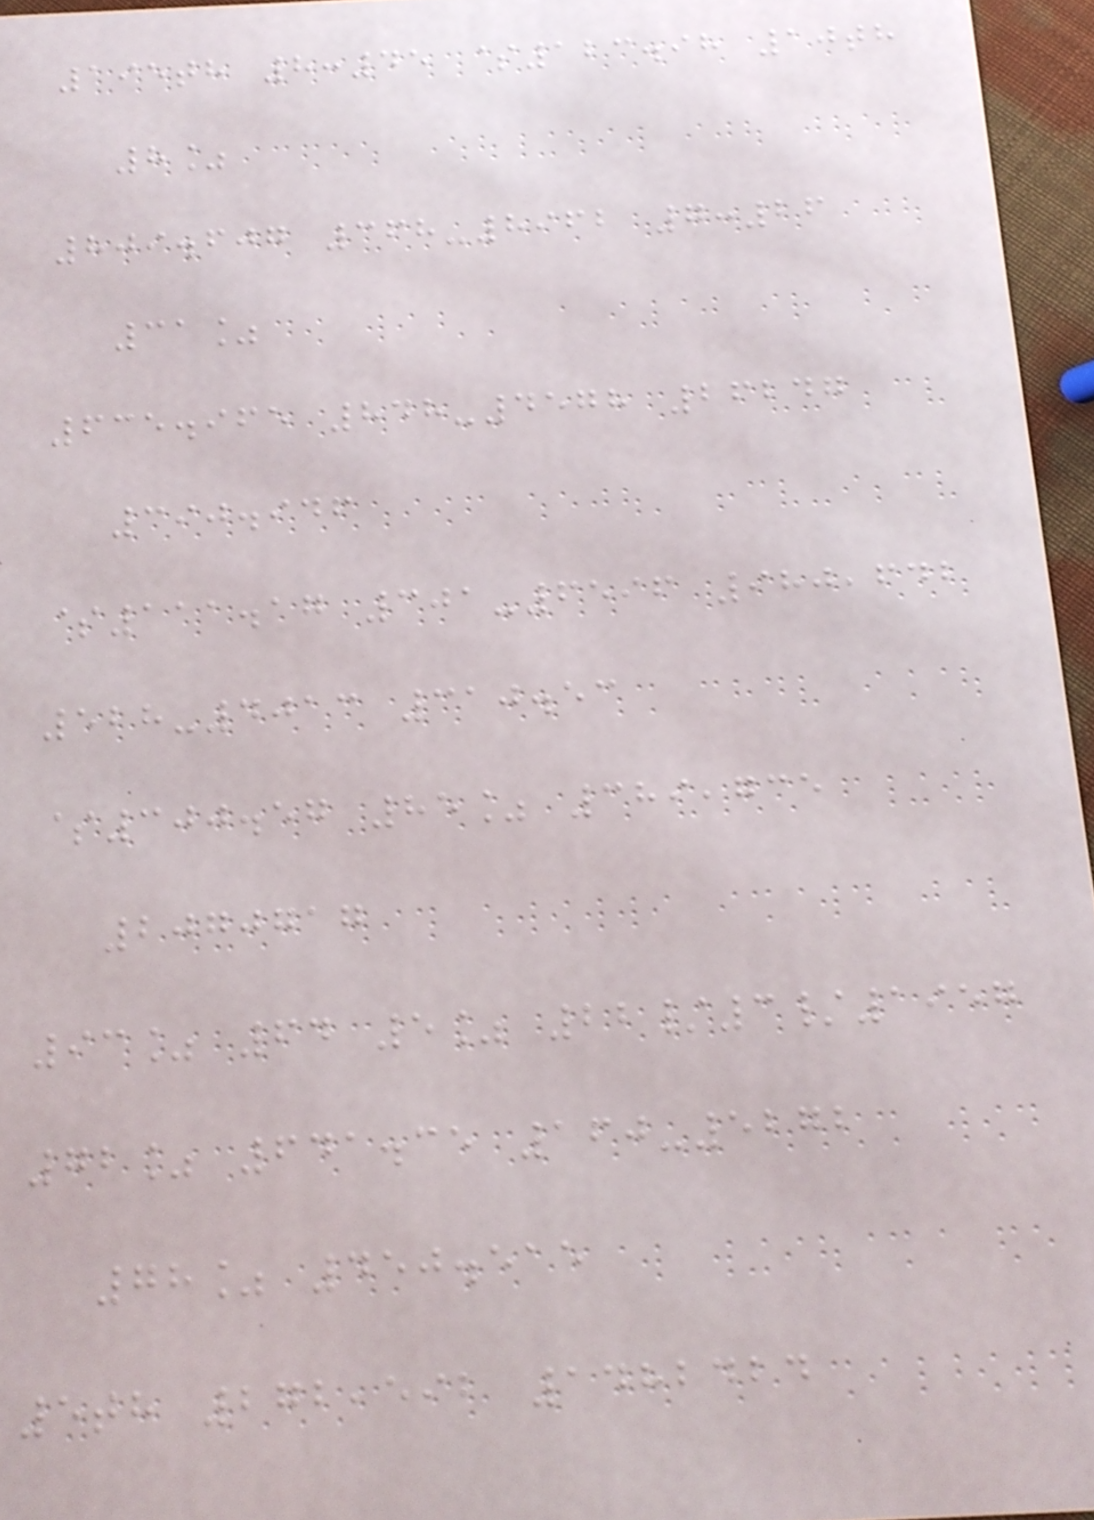195th 8:45 $123.98 10th
8%
809.607 368-8962 7:26
31%
635.965 848-4578 26247
390.946
$111.17 301-6596 980,642
528-4013 310.53
$300.57 85% 389,735
2070717
93% 64 5% 22/3/1957
72% 641.35 160-5272
78% 450.515
5th 272,592 1482424
